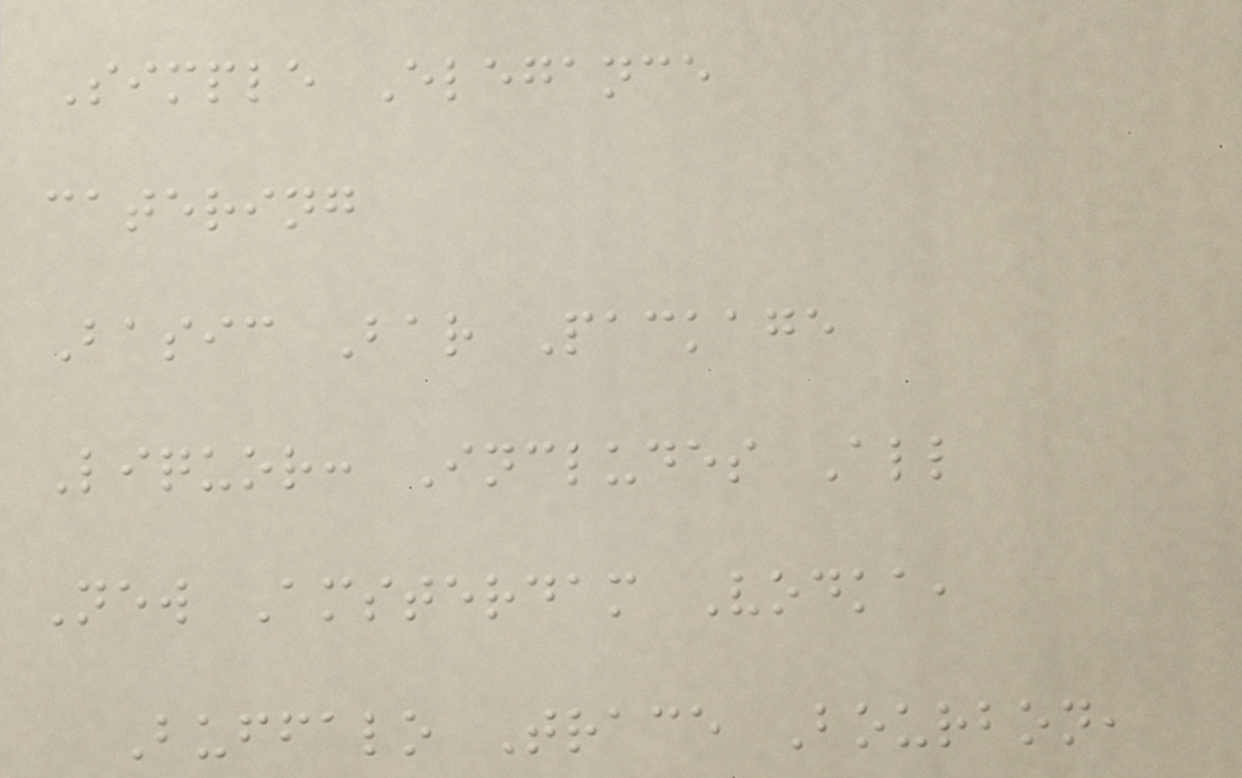Simple Elegance
catering
Basic Bar Package
Liquor: Includes All
New Amsterdam Vodka,
Buffalo Trace Bourbon,
